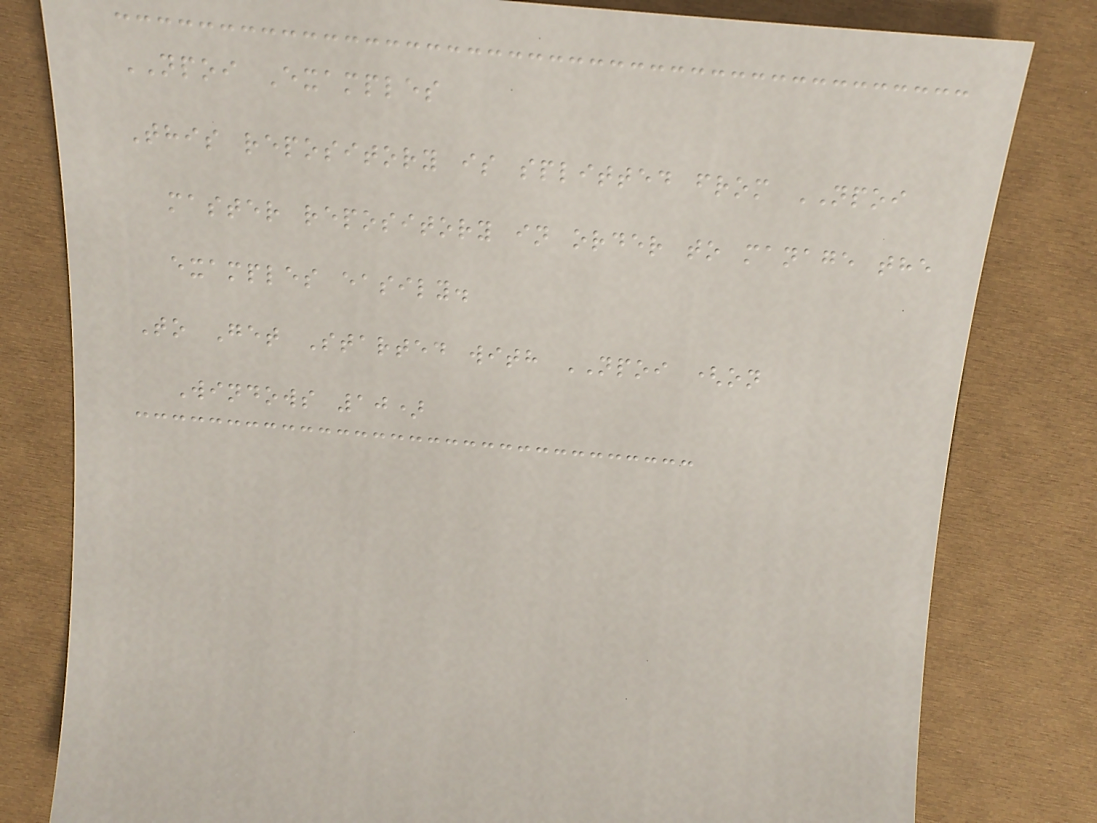NPOI Examples
This repository is splitted from NPOI
master repository in order to manage the
examples easily.
To Get Started with NPOI (on
Windows 10)
